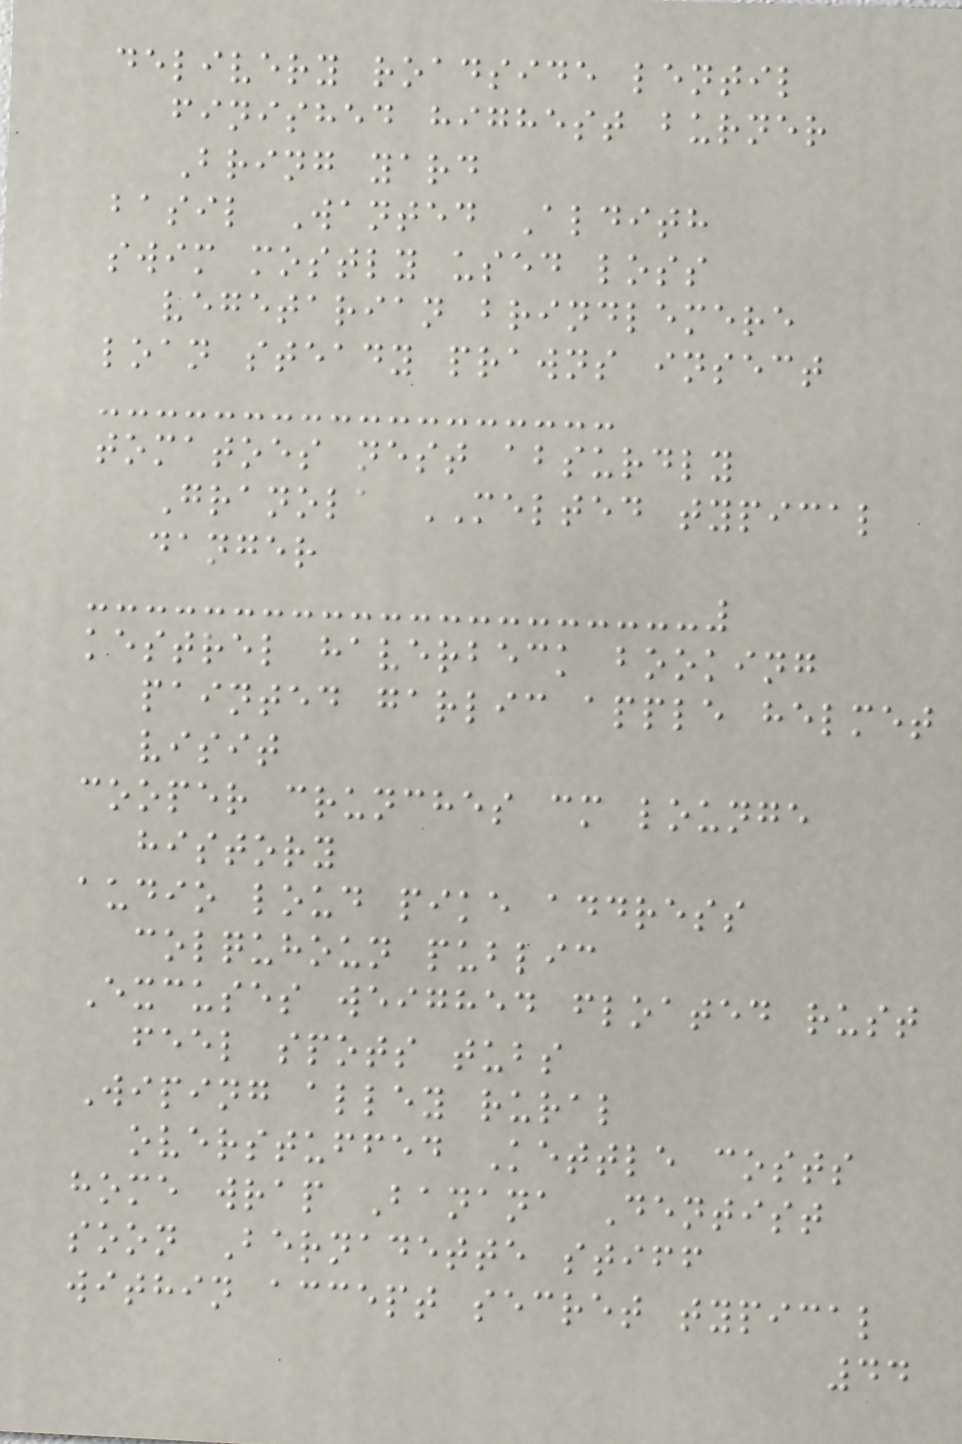delivery roadside lentil
finished highest burner
Bring yard
basil Wanted Aldith
swim mostly used loss
vegetarian brindlemere
loan steady prawns insect
tomatoes nest absurdly
Granola MELTED typical
danger
kestrel haverbeck booking
painted garlic apple helmet
visit
cooper crunches cm lounge
history
audio loud pike address
colquhoun public
Excuses weighed floated rust
feel spots tubs
Wiping alley rural
overstuffed Kettle costs
home wrap Banana Dentist
soon Bernadette stiff
within accept secret typical
44
